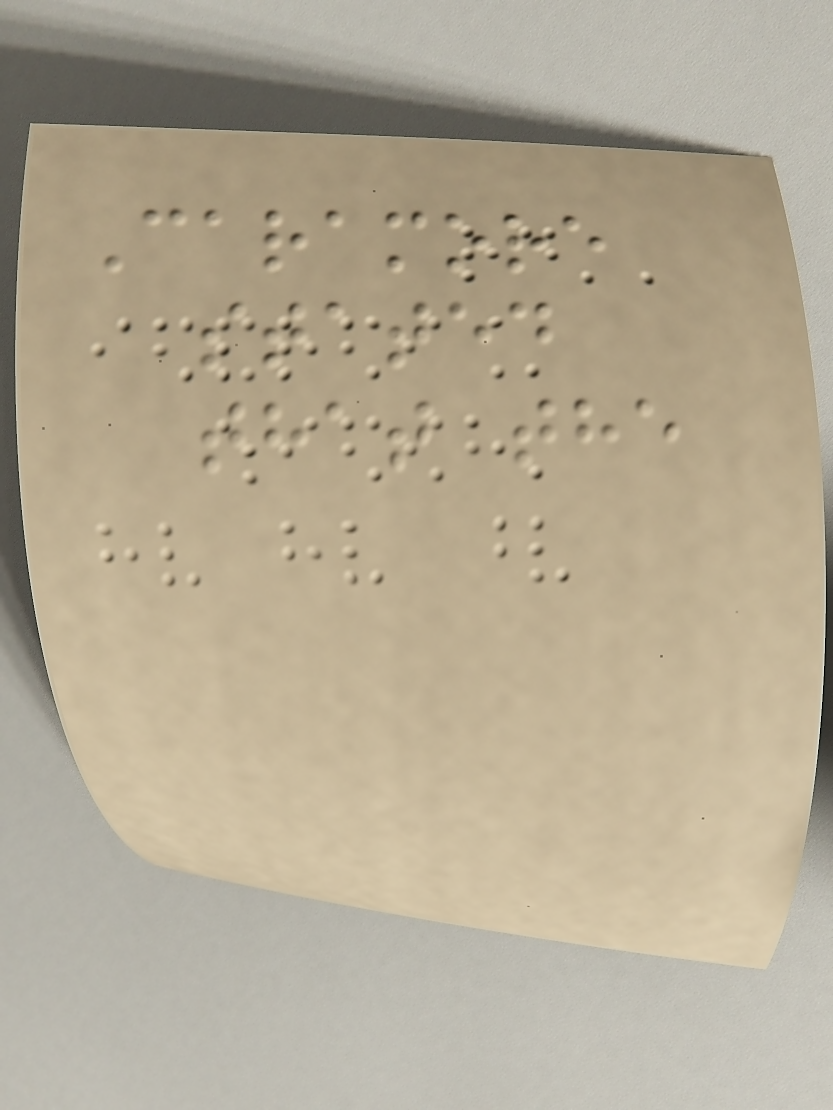Caramore
stated
that the
